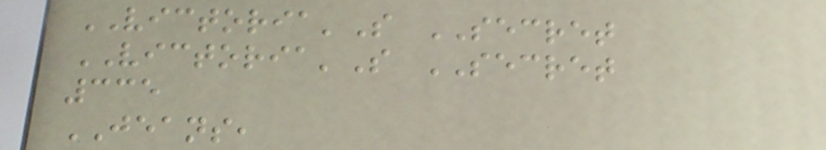VICTORIA'S SECRET
VICTORIA'S SECRET
335
JEANS,
